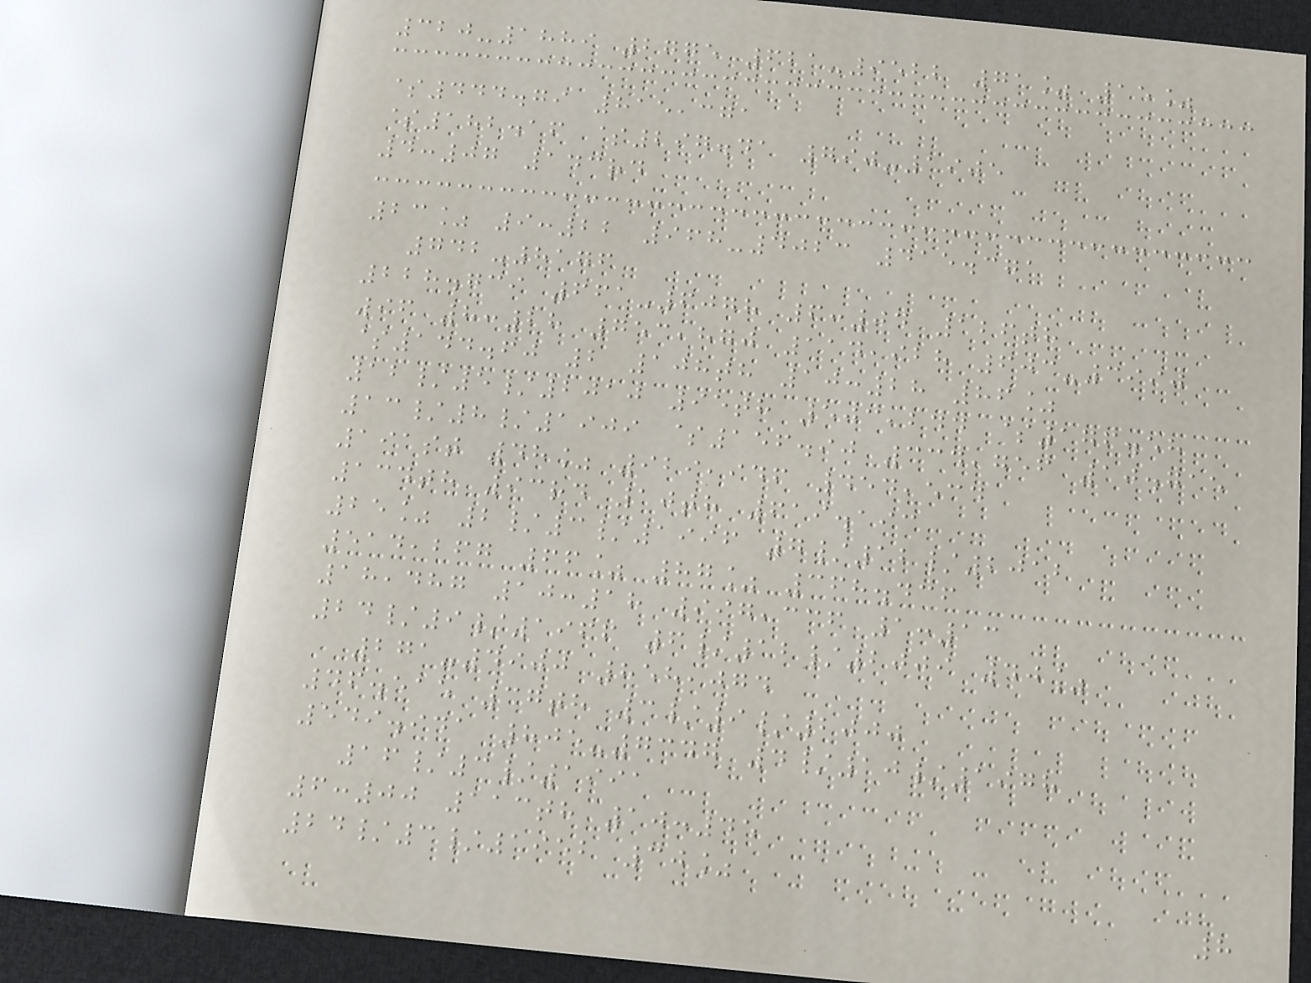320-1889 2775 621-9522 71% 15%
$444.79 815,371
$182.16 $297.41 790-1905
4:07 143rd
23% 9:22 968-4023 415.371
742-8176
228.739 661-6078 6:04 126th
96 8:28 753,870 114,928 603-3990
$144.60 2 108th 10:28 86%
12/5/2010 95th 503,244 $176.58
13/8/1909 $156.90 334,756 10.715
191st 48% 929,946 454,534
134th 93rd 10th 619.193
25% 2/3/1996 7/12/2012
514,267 66% 87% 368.436
18,487 10:18 997,336 1:13
24/9/1966 6/12/2009 40%
271-4900 858,074
46.515 37th 3/9/2000
549.941 805-7347 4/10/1978
16/3/1991
6:00 113th 10:45
24/3/1952 30%
8
